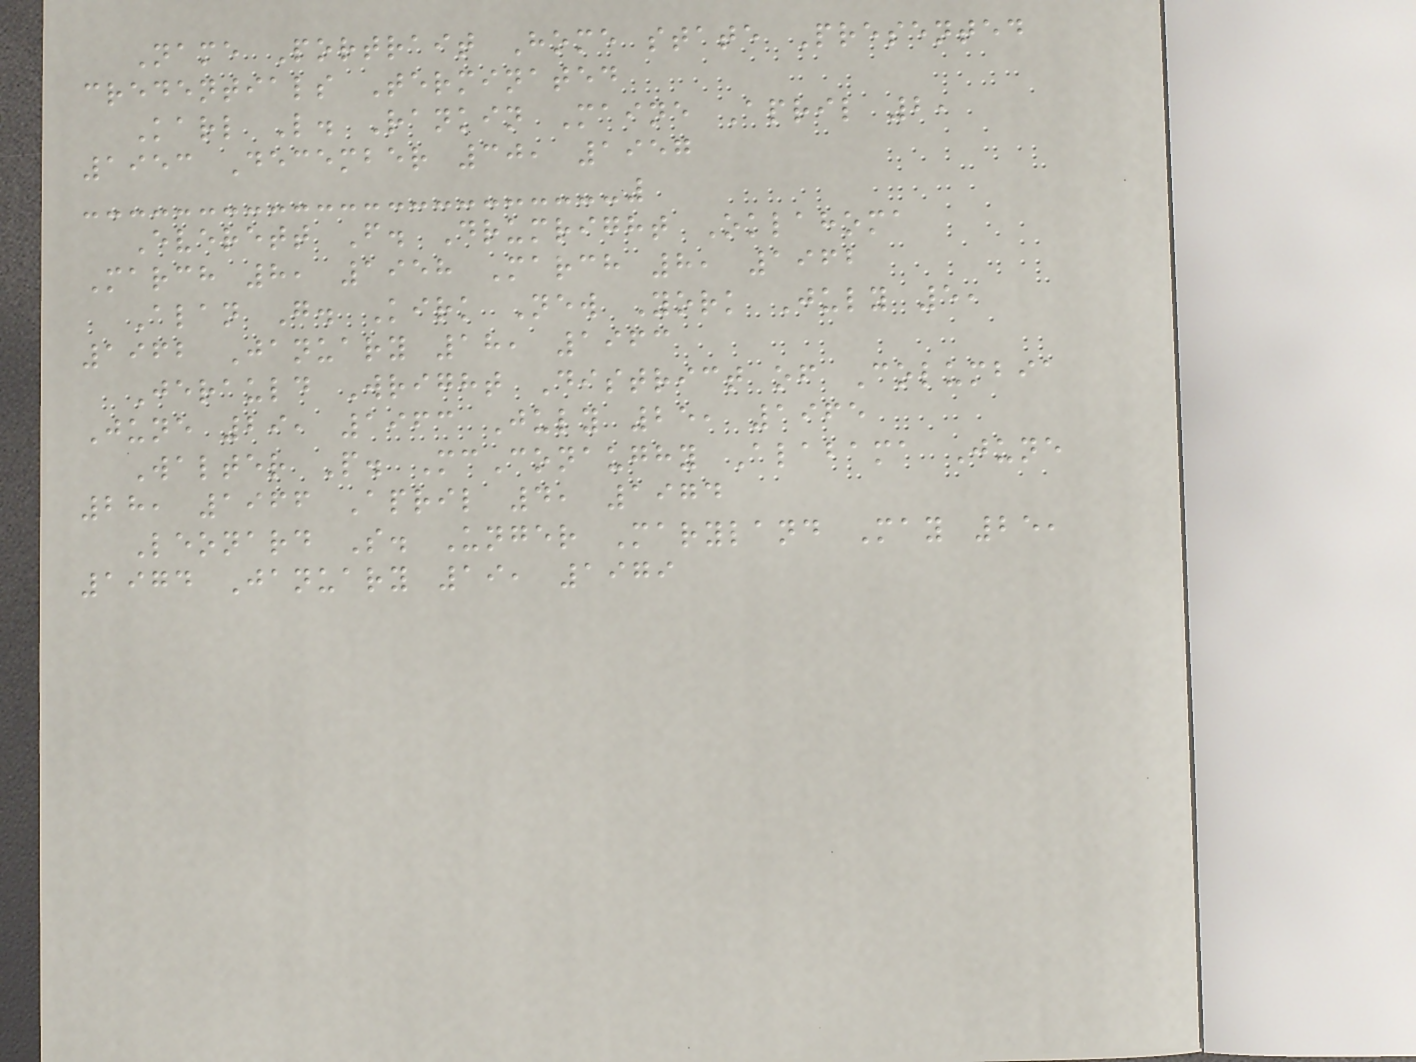Name Portrait Home state Presented
credentials Terminated
Karl L. Rankin Maine April 2,
1953 December 30, 1957
Everett F. Drumright Oklahoma
March 8, 1958 March 8, 1962
Alan G. Kirk New York July 5,
1962 January 18, 1963
Jerauld Wright District of Columbia
June 29, 1963 July 25, 1965
Walter P. McConaughy Alabama June
28, 1966 April 4, 1974
Leonard S. Unger Maryland May 25,
1974 January 19, 1979
